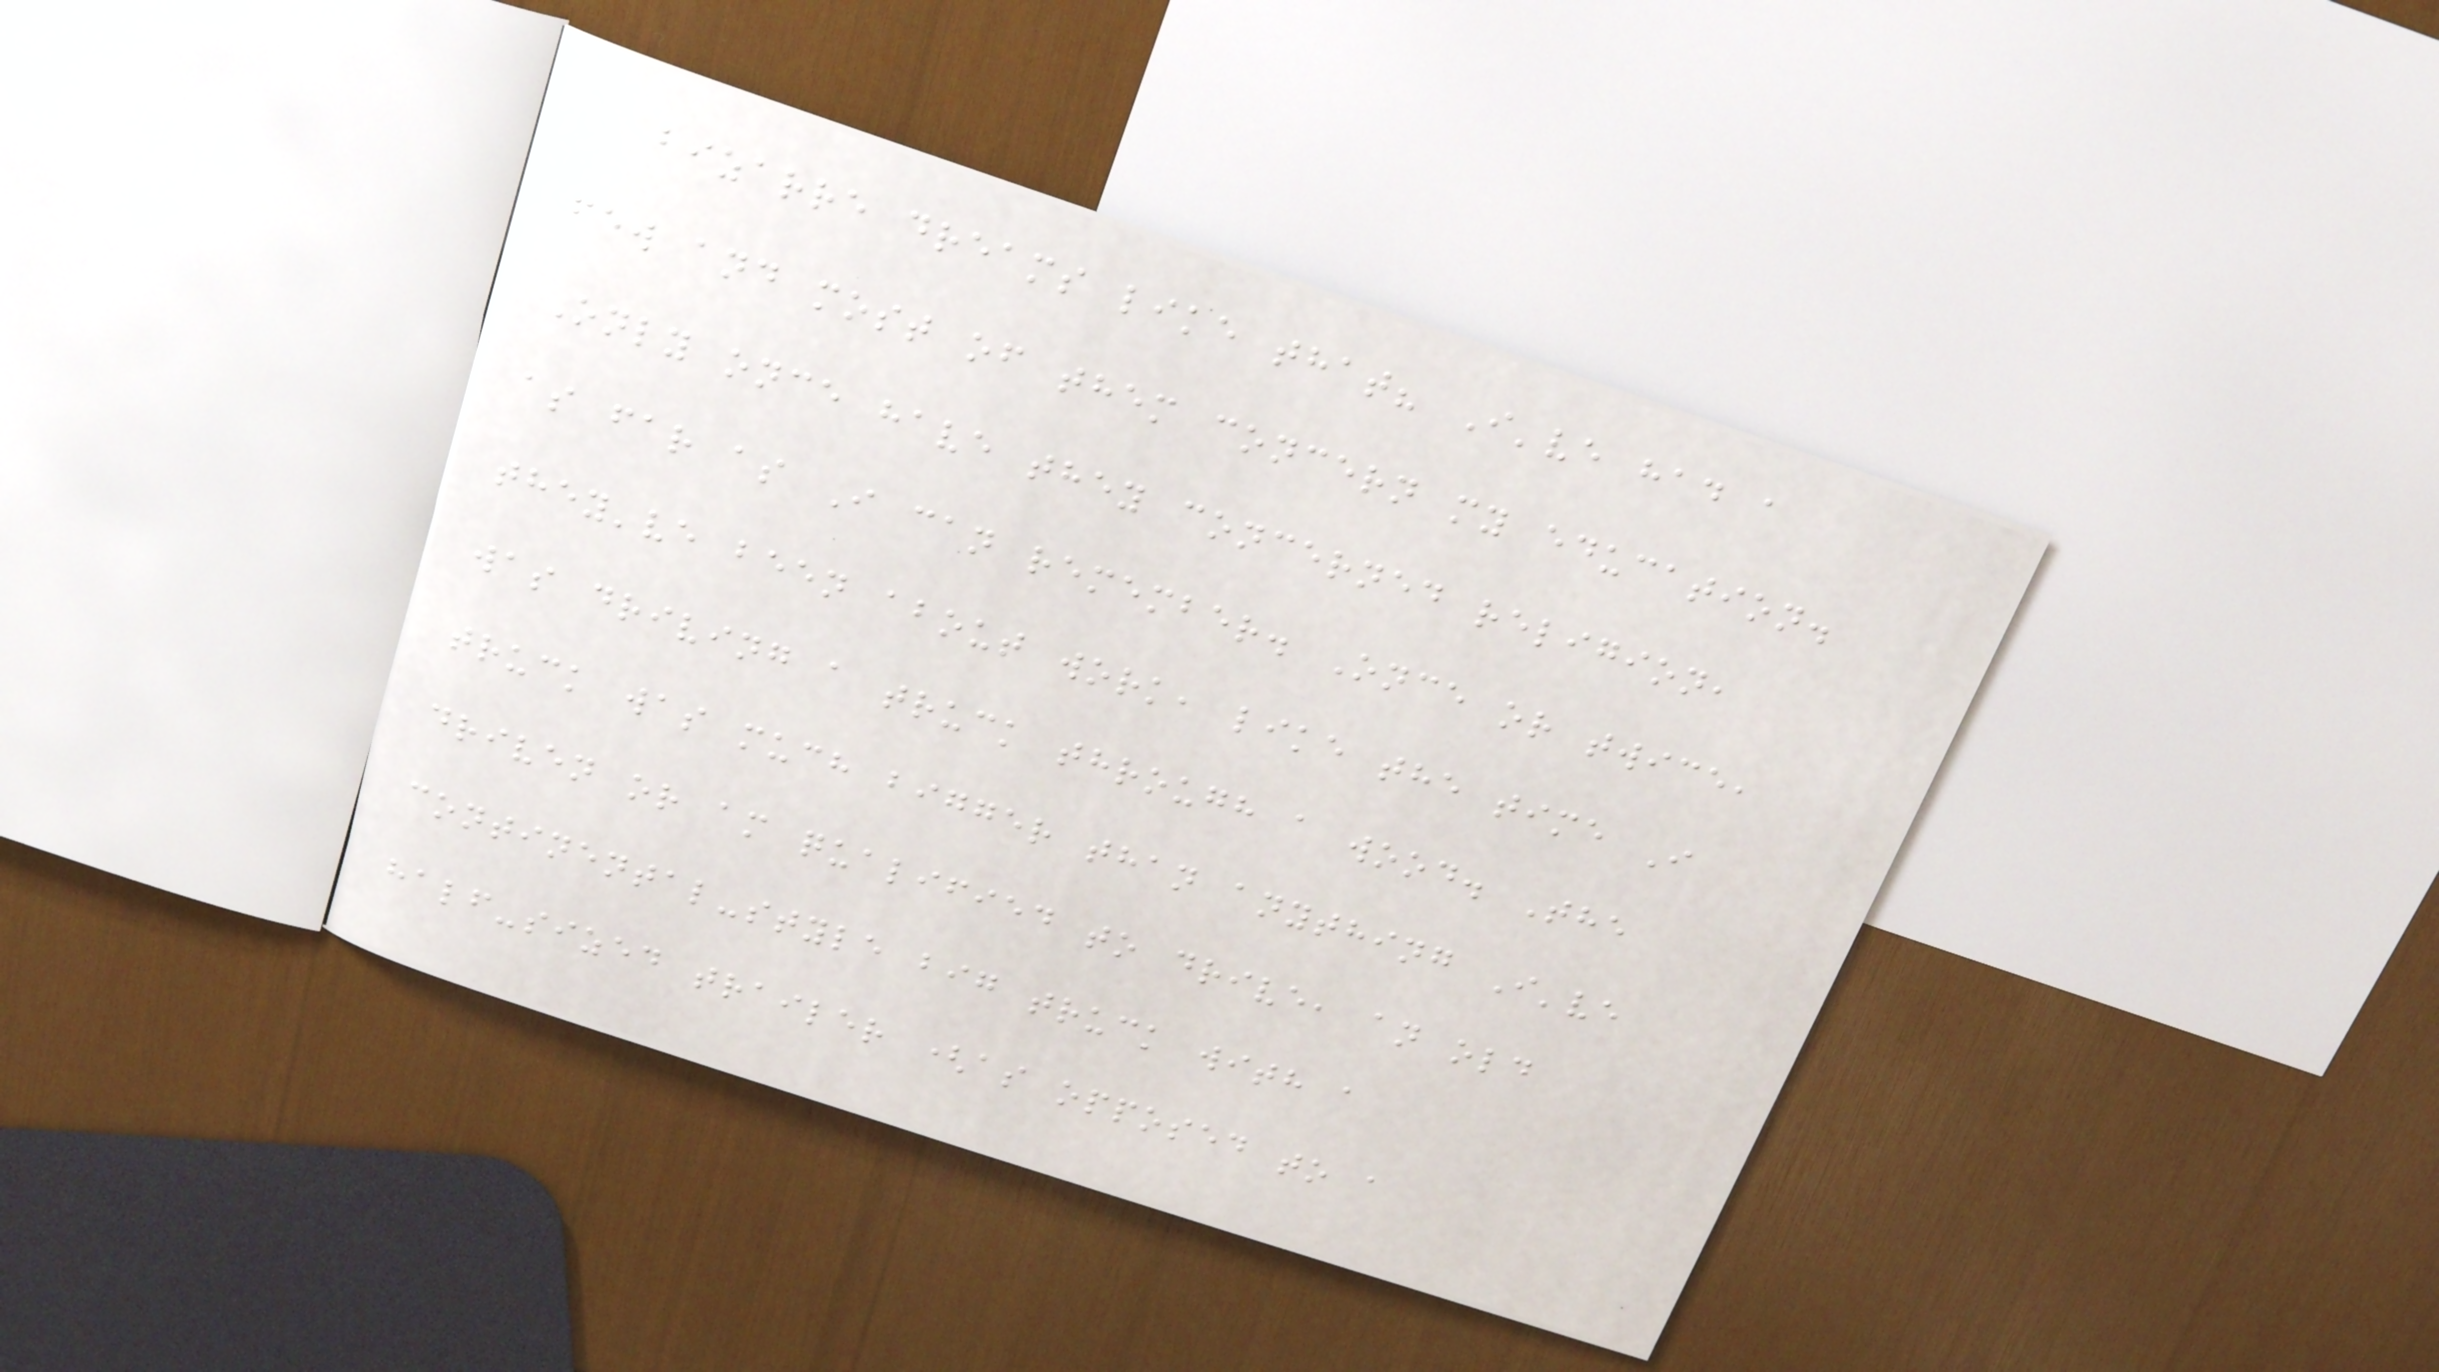bizarre dreams like that? I've had a
few and most of them concern my education.
Only once have they concerned religion,
as far as I can remember. Once or twice,
they've been about work, like the time I
was driving a truck through a wood. The
truck was much bigger than anything I've
driven or am qualified to drive, an old
continental-style big truck with a
half-sized trailer (as opposed to a
